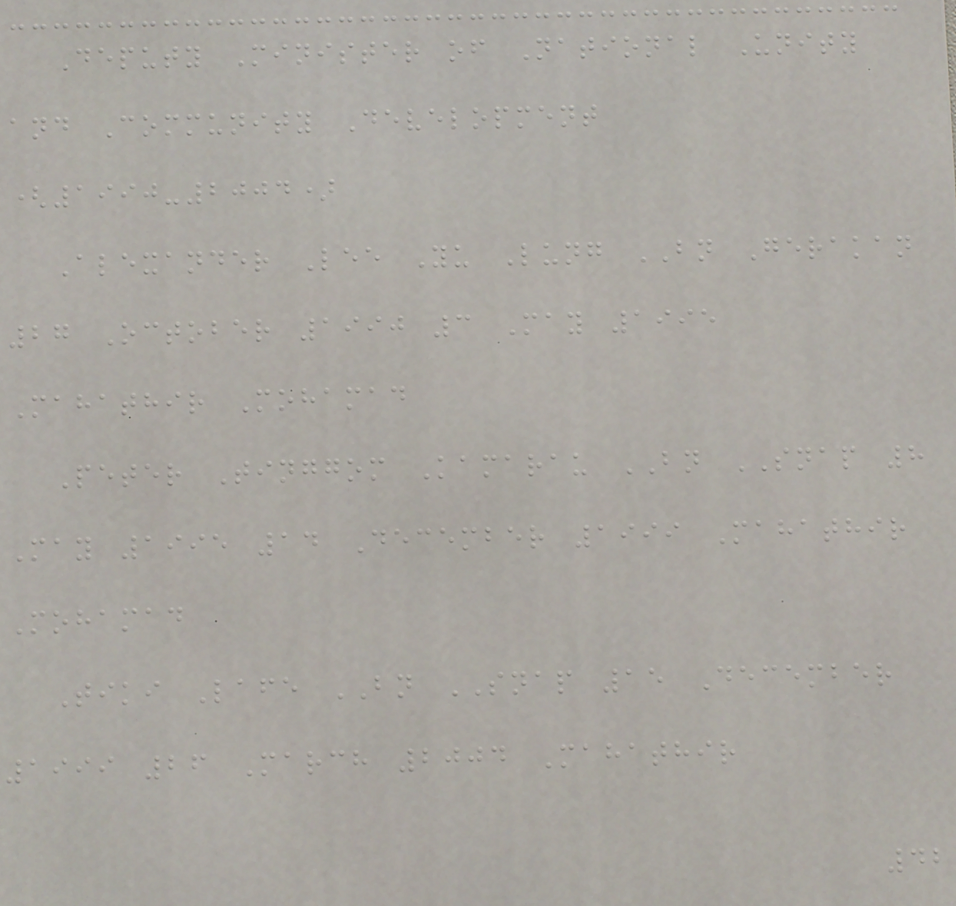Deputy Minister of National Unity
and Community Development
(1990-2004)
Alexander Lee Yu Lung BN Gerakan
27 October 1990 3 May 1995
Mahathir Mohamad
Peter Tinggom Kamarau BN SNAP 8
May 1995 14 December 1999 Mahathir
Mohamad
Tiki Lafe BN SNAP 15 December
1999 26 March 2004 Mahathir
42
